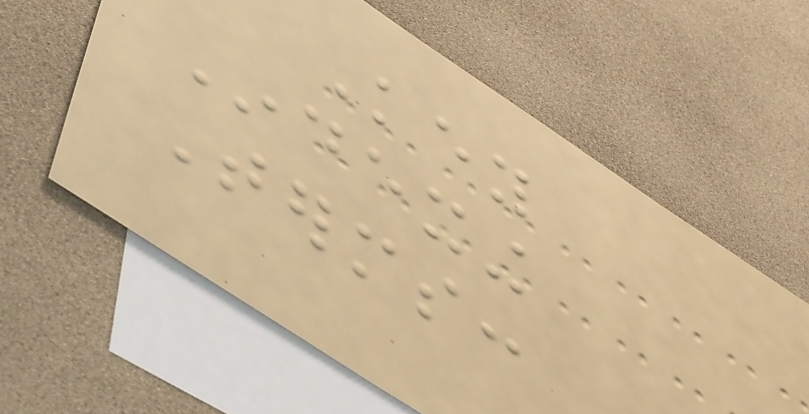Key
Indexing
Terms:
